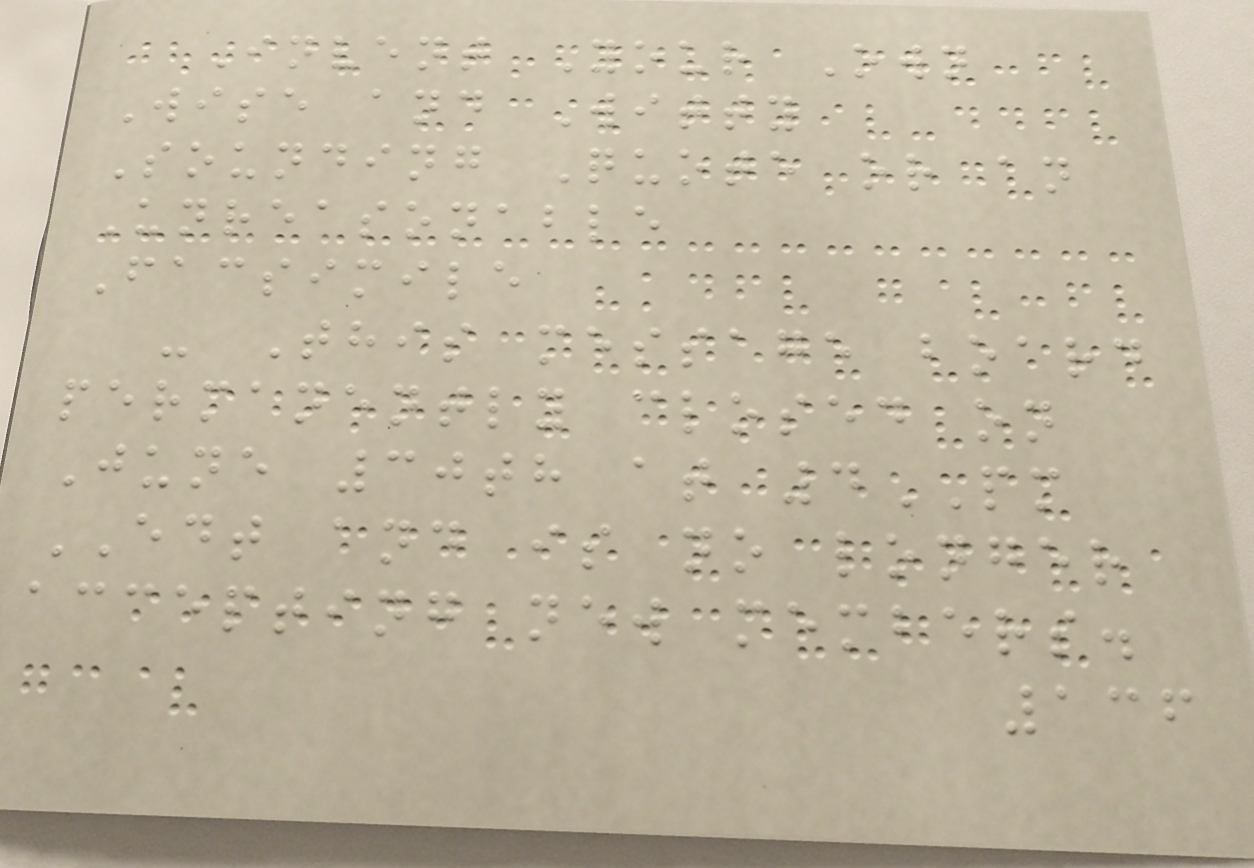Invent Your Own
Wise and Witty
Sounding Quote or an
Unreasonable
Facsimile
- This message board
permanently closed on
June 30th at 4PM
EDT and is no longer
accepting new members.
136
